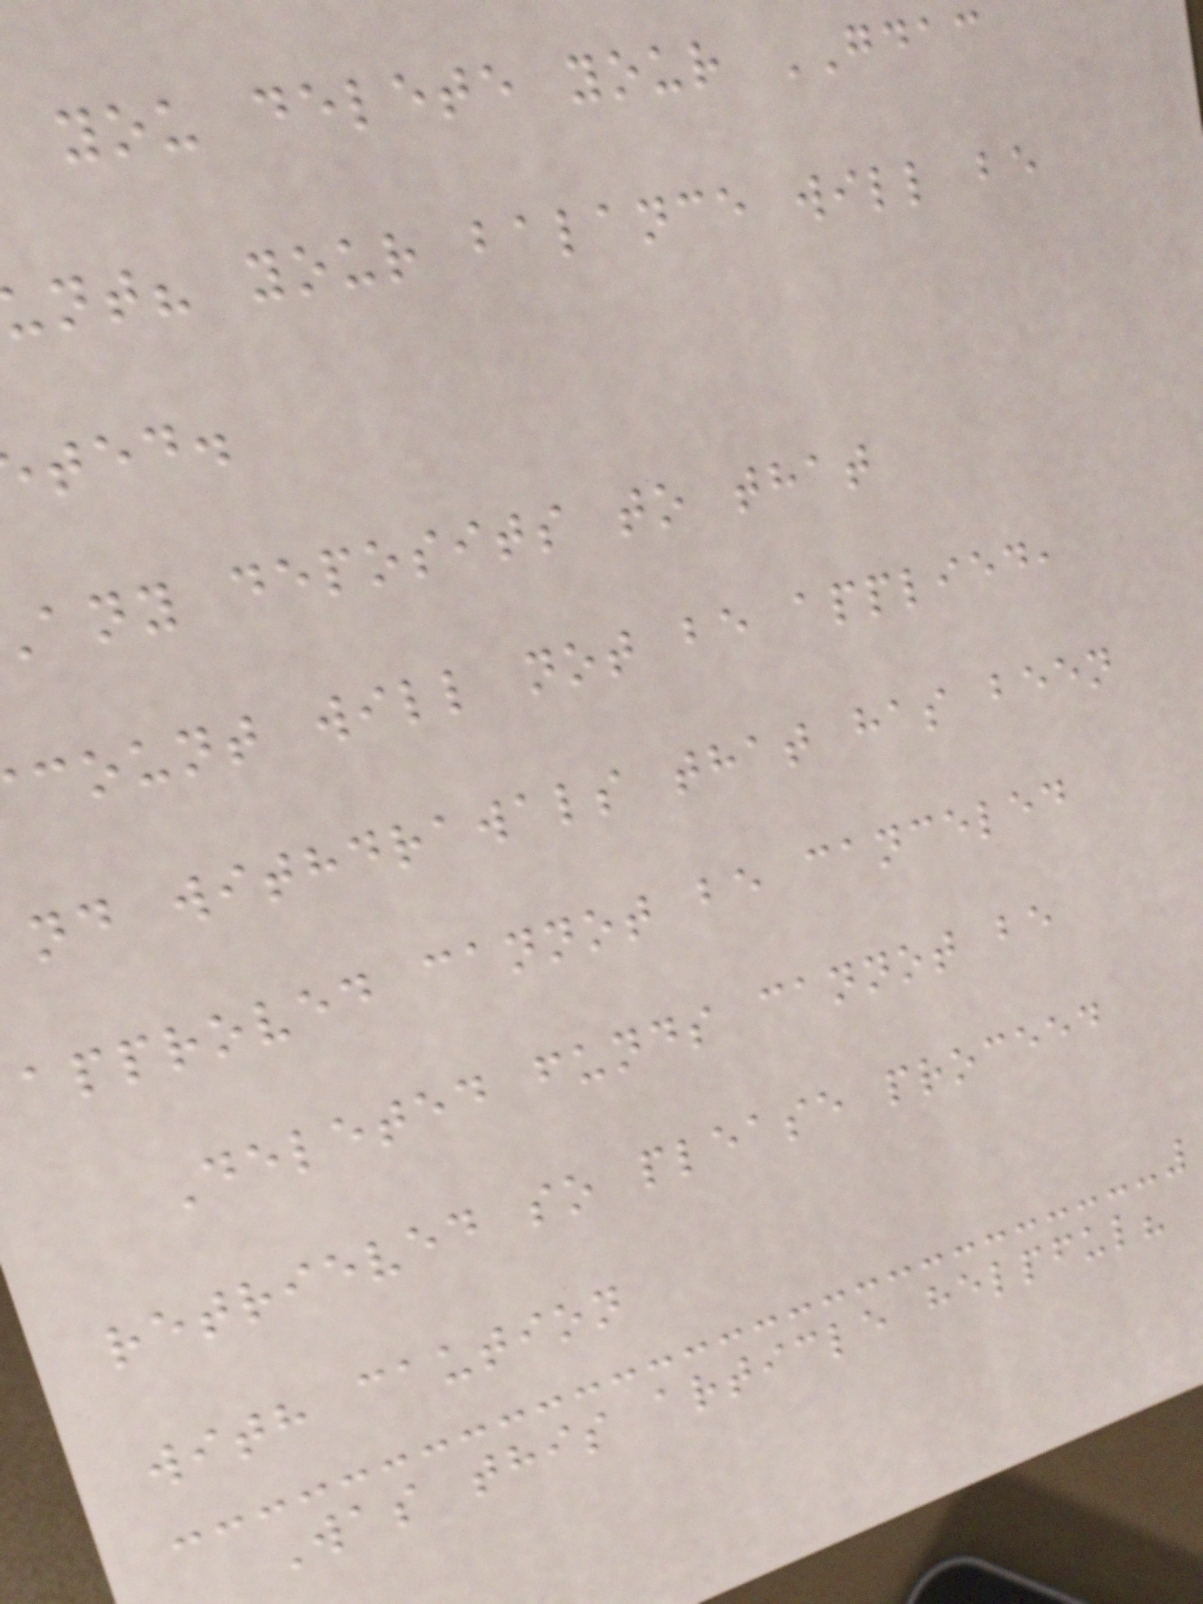you delete your GDAC
nt? your balance will be
ted.
any deposits to that
count will not be applied,
nd withdrawals that has been
approved cannot be canceled
Deleted funds cannot be
retrieved so please proceed
with caution
Was this article helpful?
